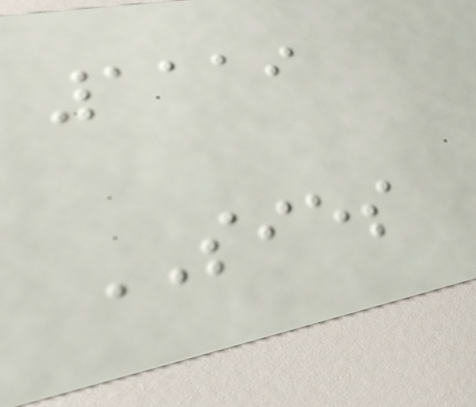1119
SIES
